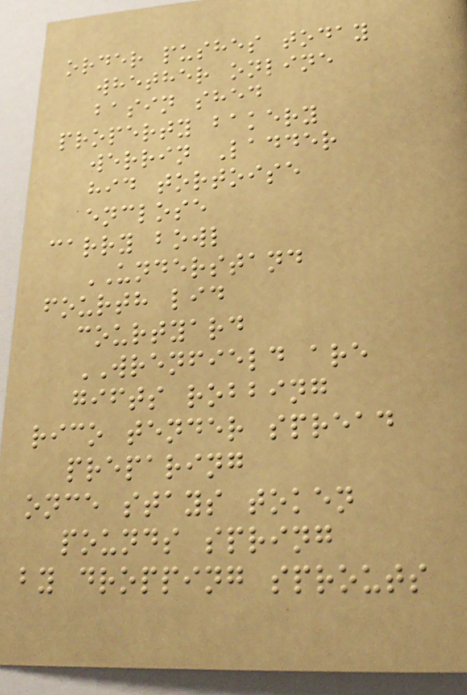order pushes today
whether online
basin shed
property bakery
werrin Ladder
hid tortoise
enclose
carry bowl
UNDERSTAND
fourth lid
courtyard
WRENFIELD are
gifts robbing
rico tender spread
preparing
once stays token
pounds spring
by dropping sprouts
